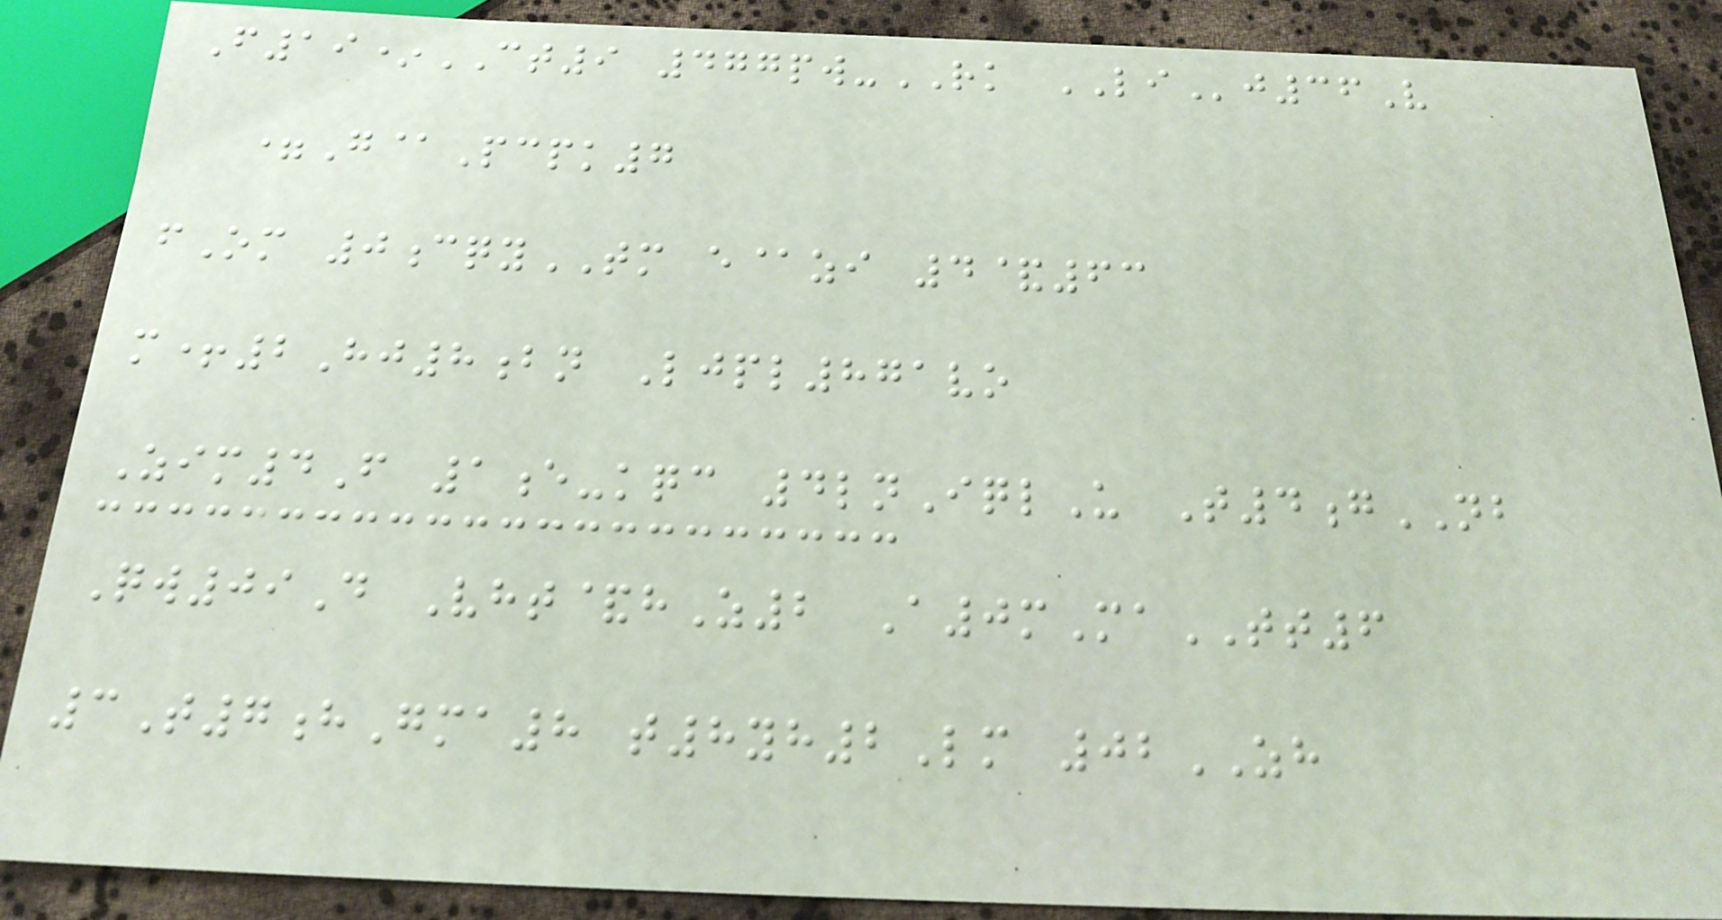F19*CT9 477pw-RK LIj36V
=G@Pcpk7
fOm 0cqyTM e@zi 4&63
m+2Hj8bn Ljpl871vo
Zim4F 1e-kqc 4lnIqlU T4gNB
Qw09D Vht&hZ2 A0mMaTT6
3T7hGma8 t8yh2Lm 02ZH
